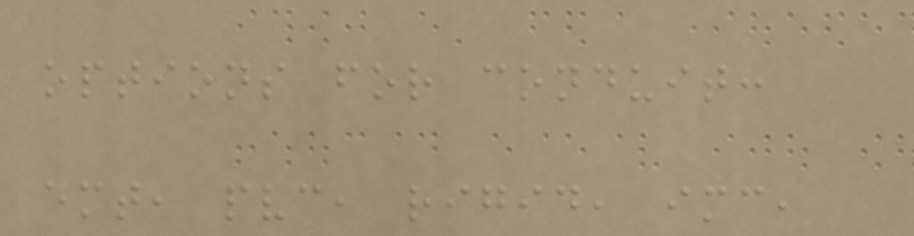options for conduit:
emt, pvc, rigid, imc,
